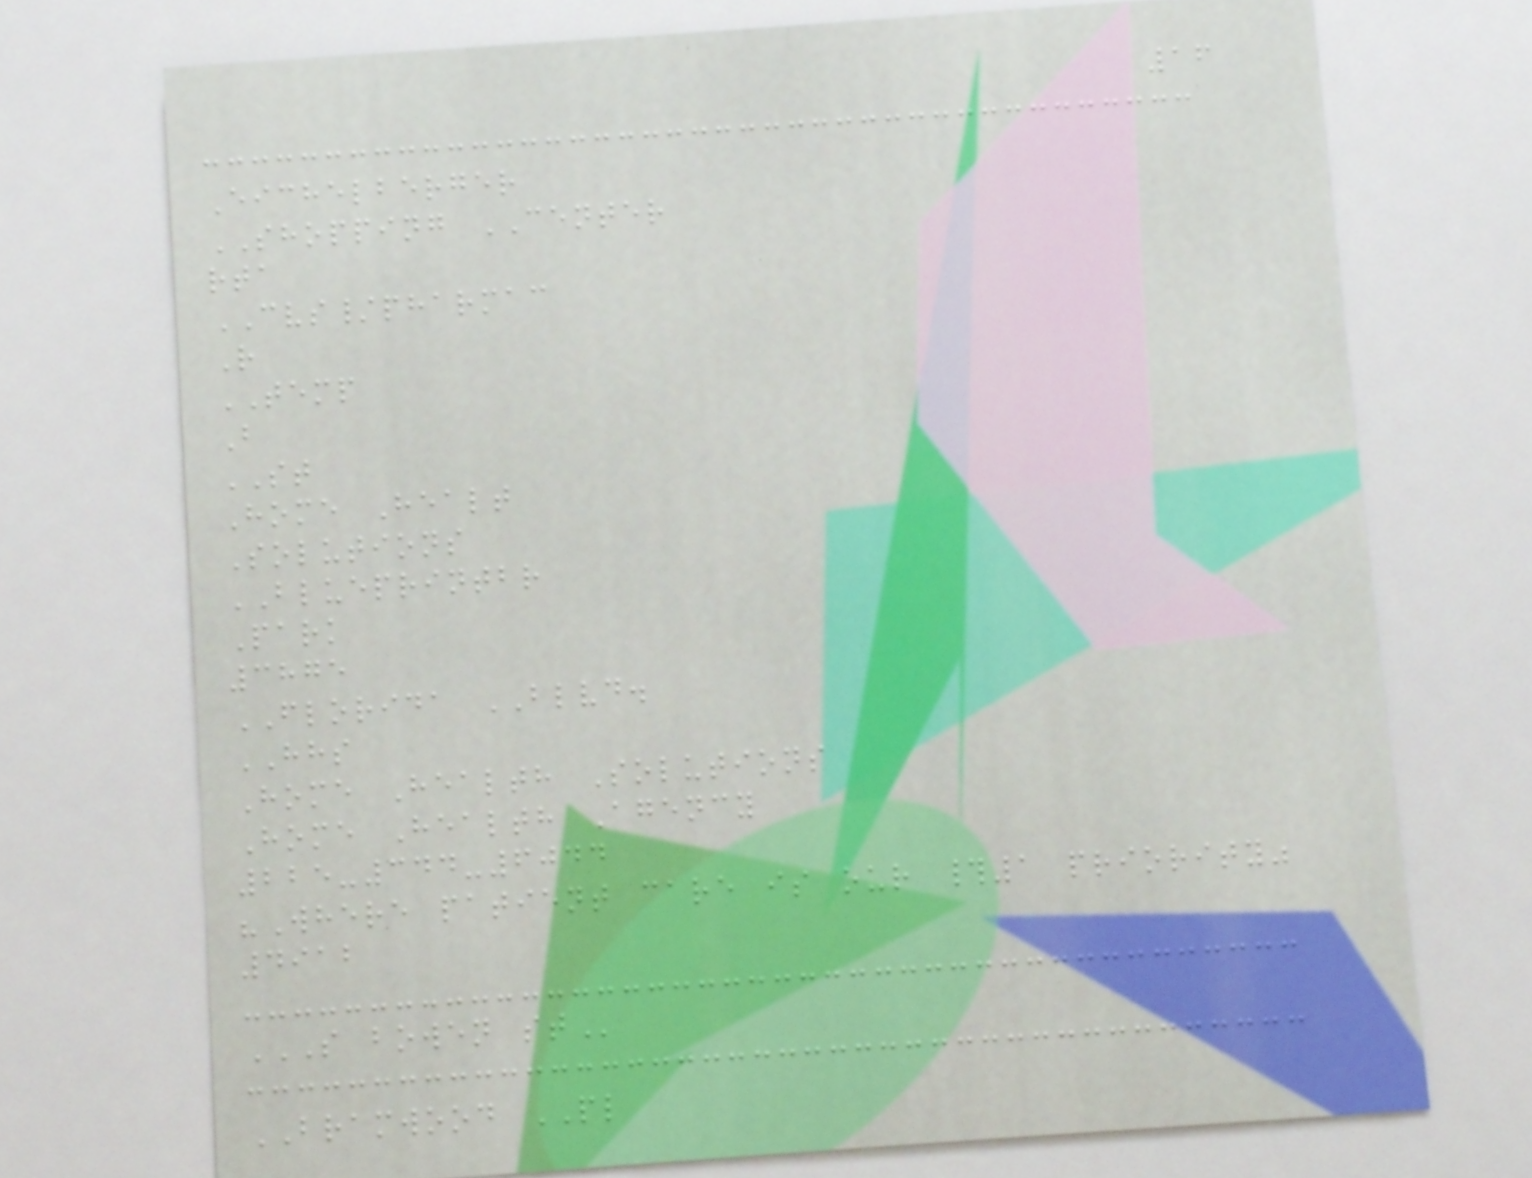16
Eichelberger
SHOPPING CENTER
rta
CVS/pharmac
R
TEMP
B
ST
Home Healt
Solutions
BLUEPRINTBR
Park
3875
FLORIDA BLVD.
HHS
Home Health Solutions
Home Health Agency
225-344-6044
"Where patient care is our #1 priority"
4912
S BOWEN ST
BRAMWOOD PL
